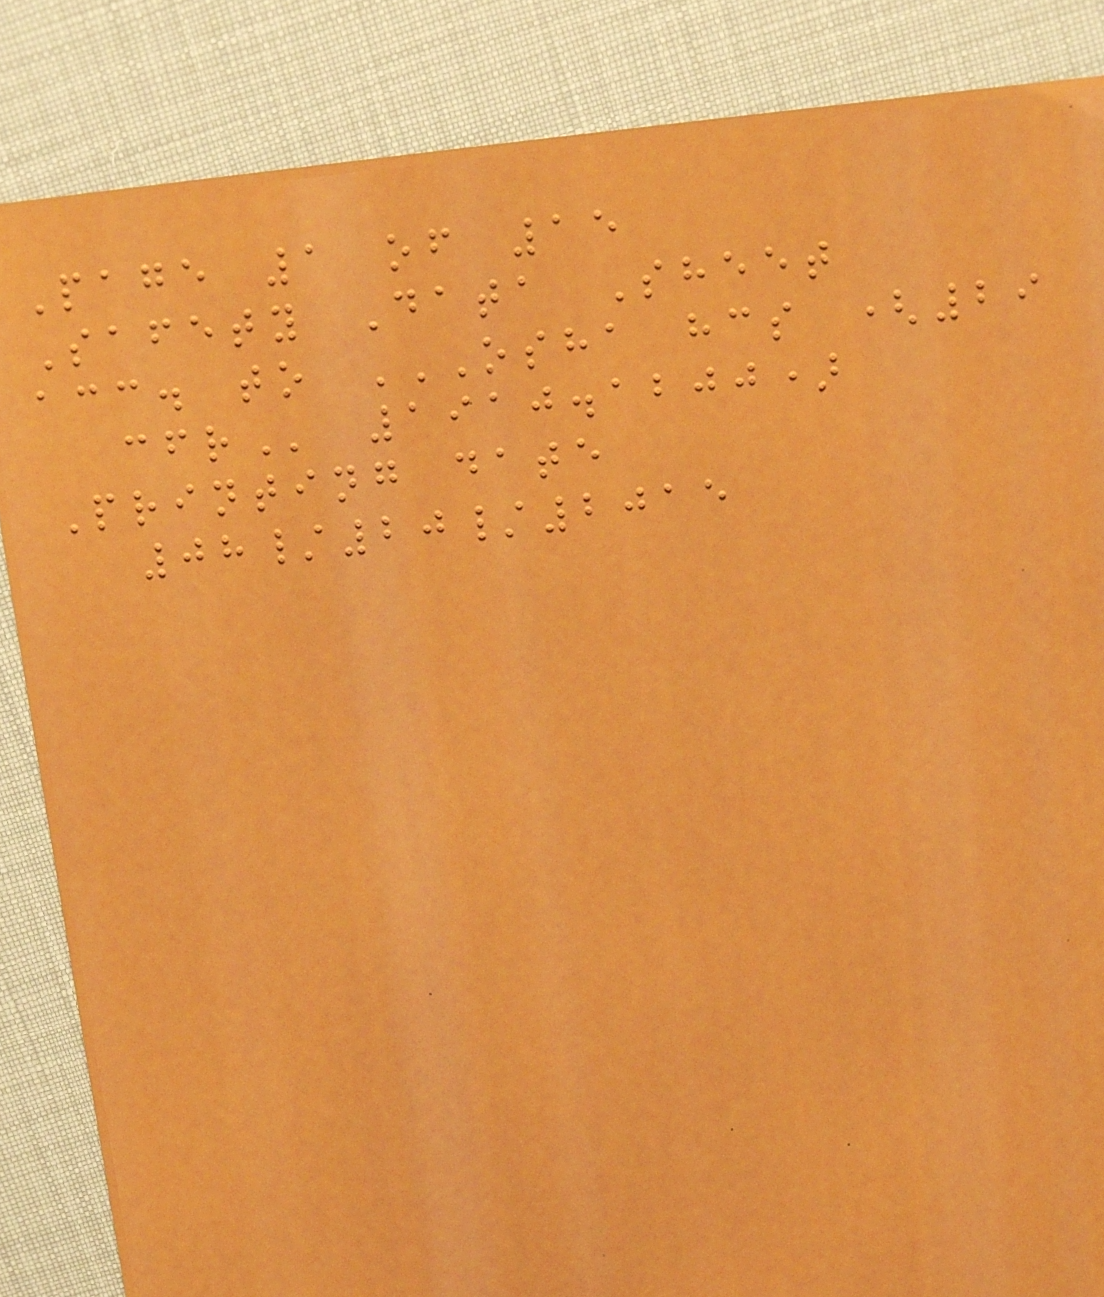Page 1 of 15
Safety Data Sheet
acc. to OSHA HCS (29
CFR 1910.1200)
Printing date
08/20/2015
